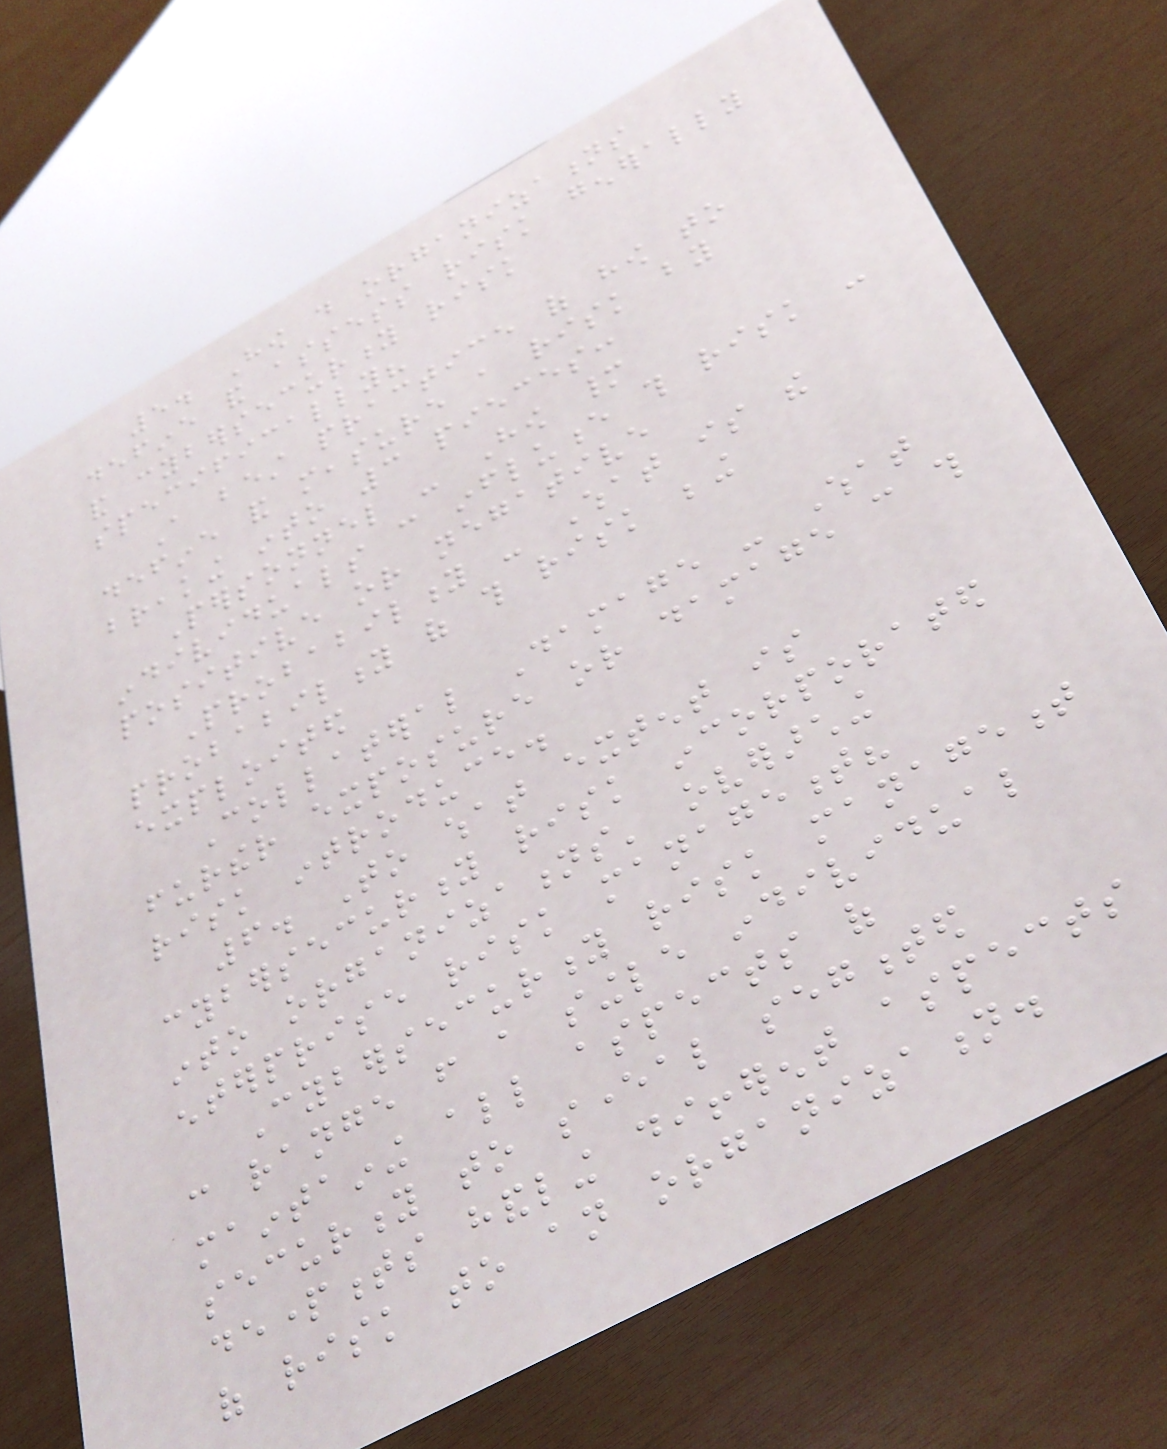5. How do organizations
define and assess risk generally
and cybersecurity risk
specifically?
A best practice of how to
define and measure a risk by
breaking into 3 pieces:
Personnel - How many
individuals can influence this risk -
positive or negative
Probability - What is the
probability of this risk being
exploited
Collateral Damage - What
further exposure or damage can this
risk introduce.
6. To what extent is
cybersecurity risk incorporated
into organizations' overarching
enterprise risk management?
Cybersecurity risk management
can range from a single individual
maintaining all aspects of
security to several segmented
departments handling different aspects
of risk to an organization.
